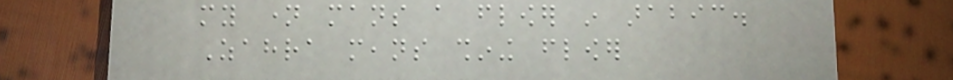my name mans a flower in arabic.
Zahra means shining flower
